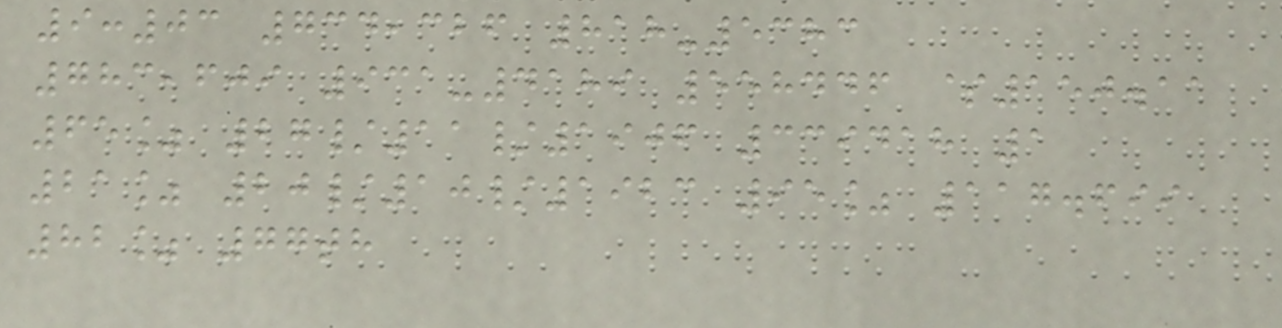9:03 734,326 818-5383
783,609 931-4189 558446 $150.11
65% 27/11/1906 339418 1
21% 20/10/1923 95% 117.699
82% 77th
